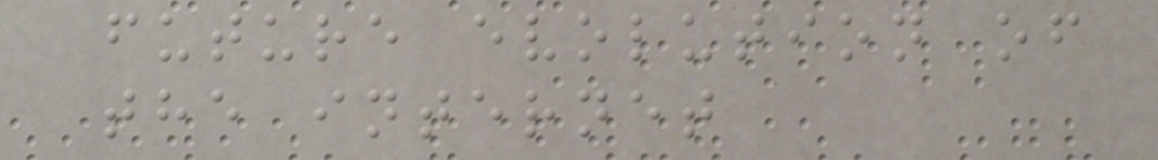future evolution of
the internet
